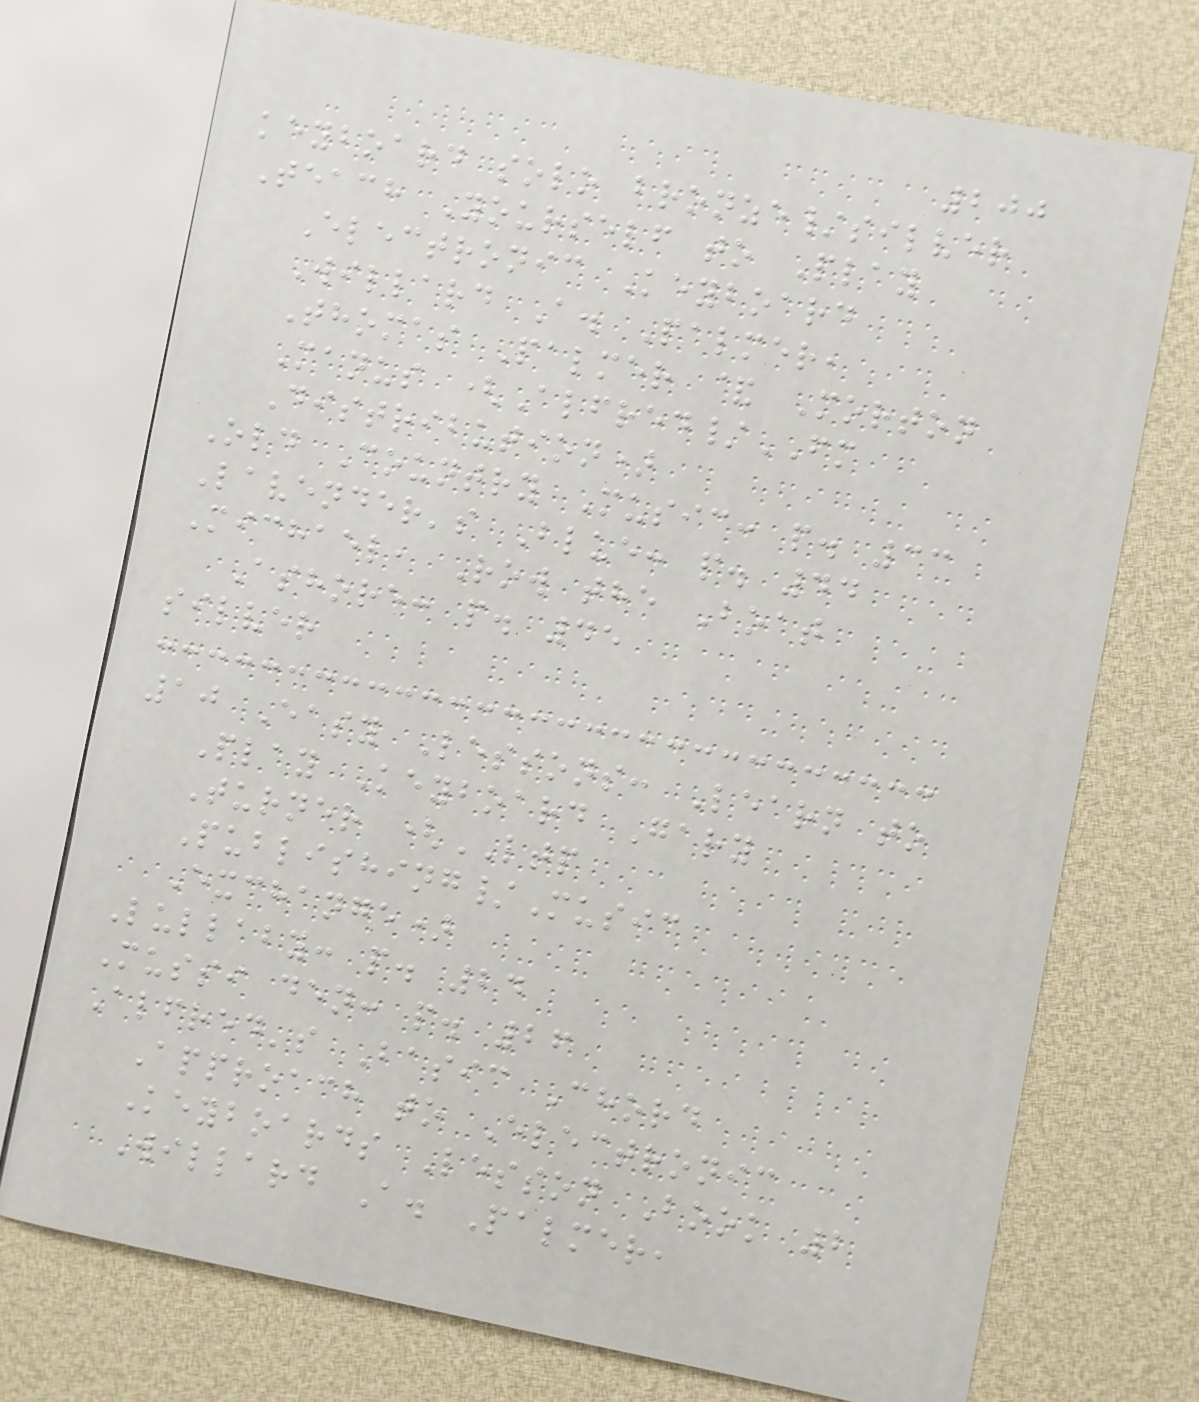200
keyboard solo bronze/silver
Teach Yourself to Play
Electronic Keyboard
Willard A. Palmer,
Thomas Palmer & Morton
Manus (Alfred/FM
Distribution)
Old Country Music: p. 33
Lavender's Blue: p. 44
Michael, Row the Boat
Ashore: p. 45
silver
10 Easy Lessons: Learn to
Play Keyboard Gary
Turner (LTP
Publishing/Music
Exchange)
Lullaby: p. 24
Mussi den: p. 26
Alfred's Basic Chord
Approach to Electronic
Keyboards Lesson Book 2
Willard A. Palmer,
